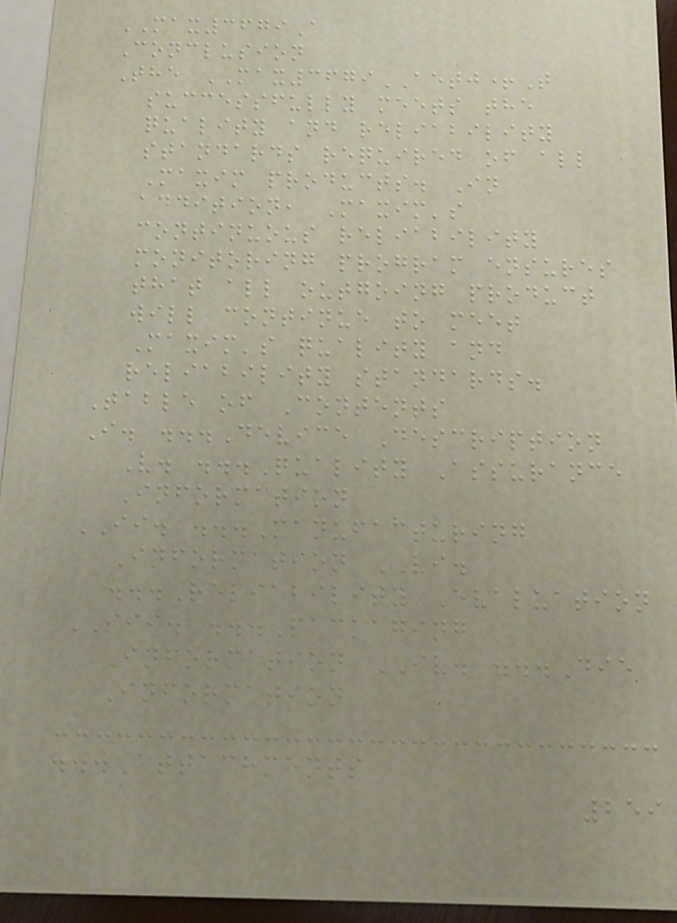MAX3679A
Conclusion
The MAX3679AETJ+T
successfully meets the
quality and reliability
standards required of all
Maxim products. In
addition, Maxim's
continuous reliability
monitoring program ensures
that all outgoing product
will continue to meet
Maxim's quality and
reliability standards.
Table of Contents
I. ...Device Description
V. ...Quality Assurance
Information
II. ...Manufacturing
Information VI.
...Reliability Evaluation
III. ...Packaging
Information IV. ...Die
Information
...Attachments
259
